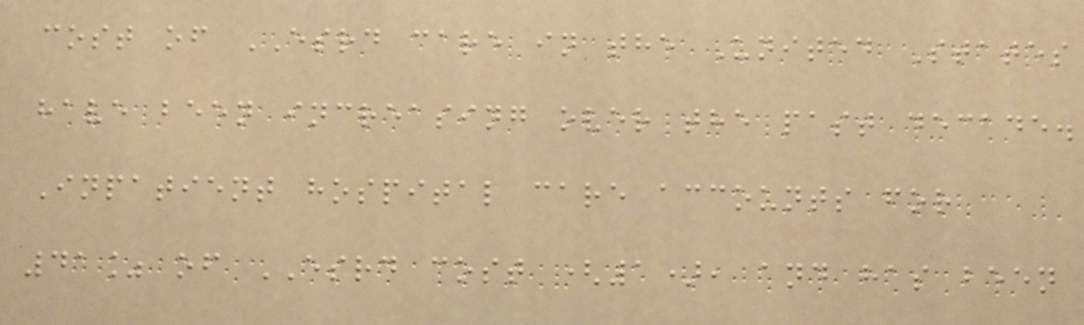cost of ESRD care in the United States
have been increasing over the past decade.
Inpatient hospital care accounts for
41% of ESRD cost (1), and has been
